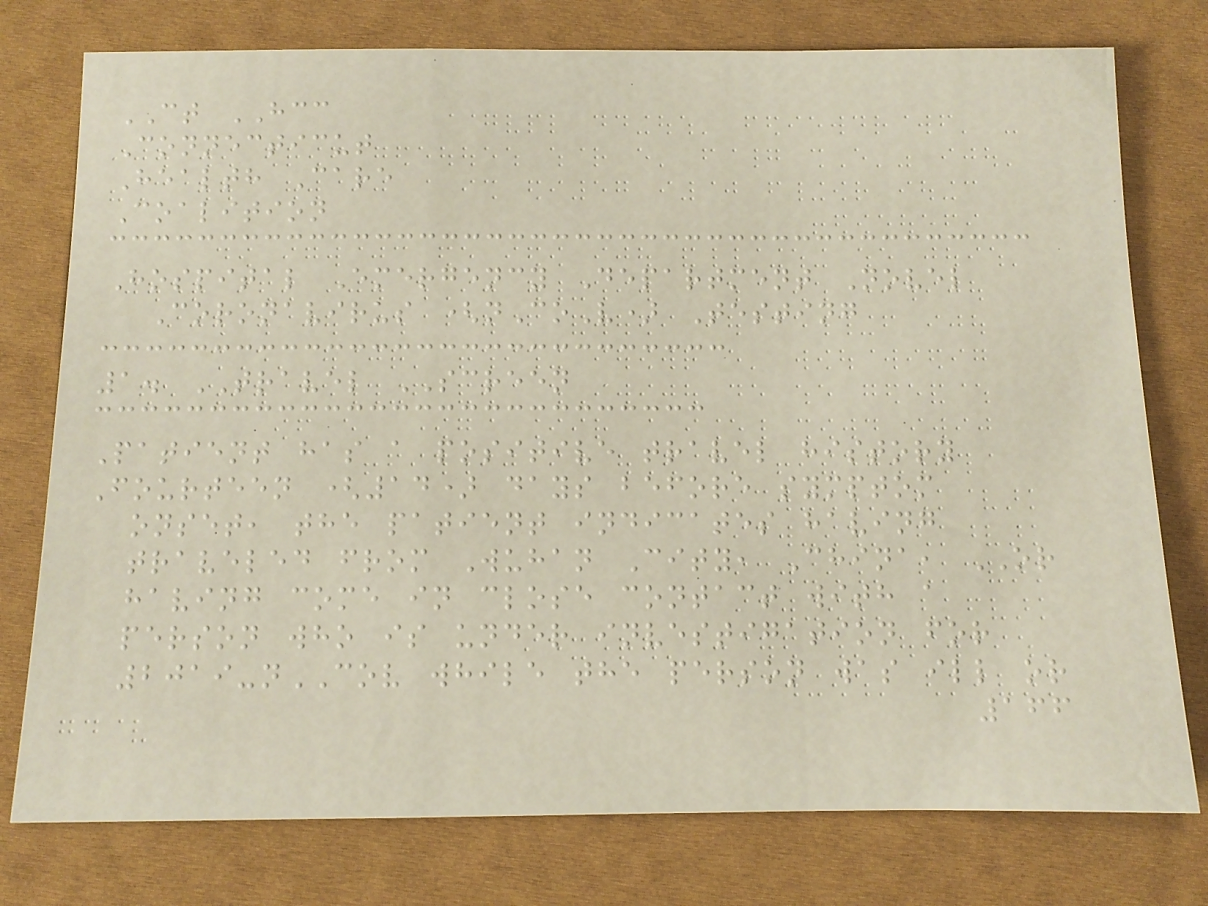CT HCC
Connecticut
Health Care
Coalition
Hospital Emergency Department Novel
Coronavirus (nCoV) Testing
1. TRAVEL SCREEN
Patient has a positive travel history
Fourteen (14) days before symptom
onset, the patient indicates having
traveled from Wuhan City, China, OR
having come in close contact with a
person who is under investigation for
2019-nCOV while the person was ill or
166
